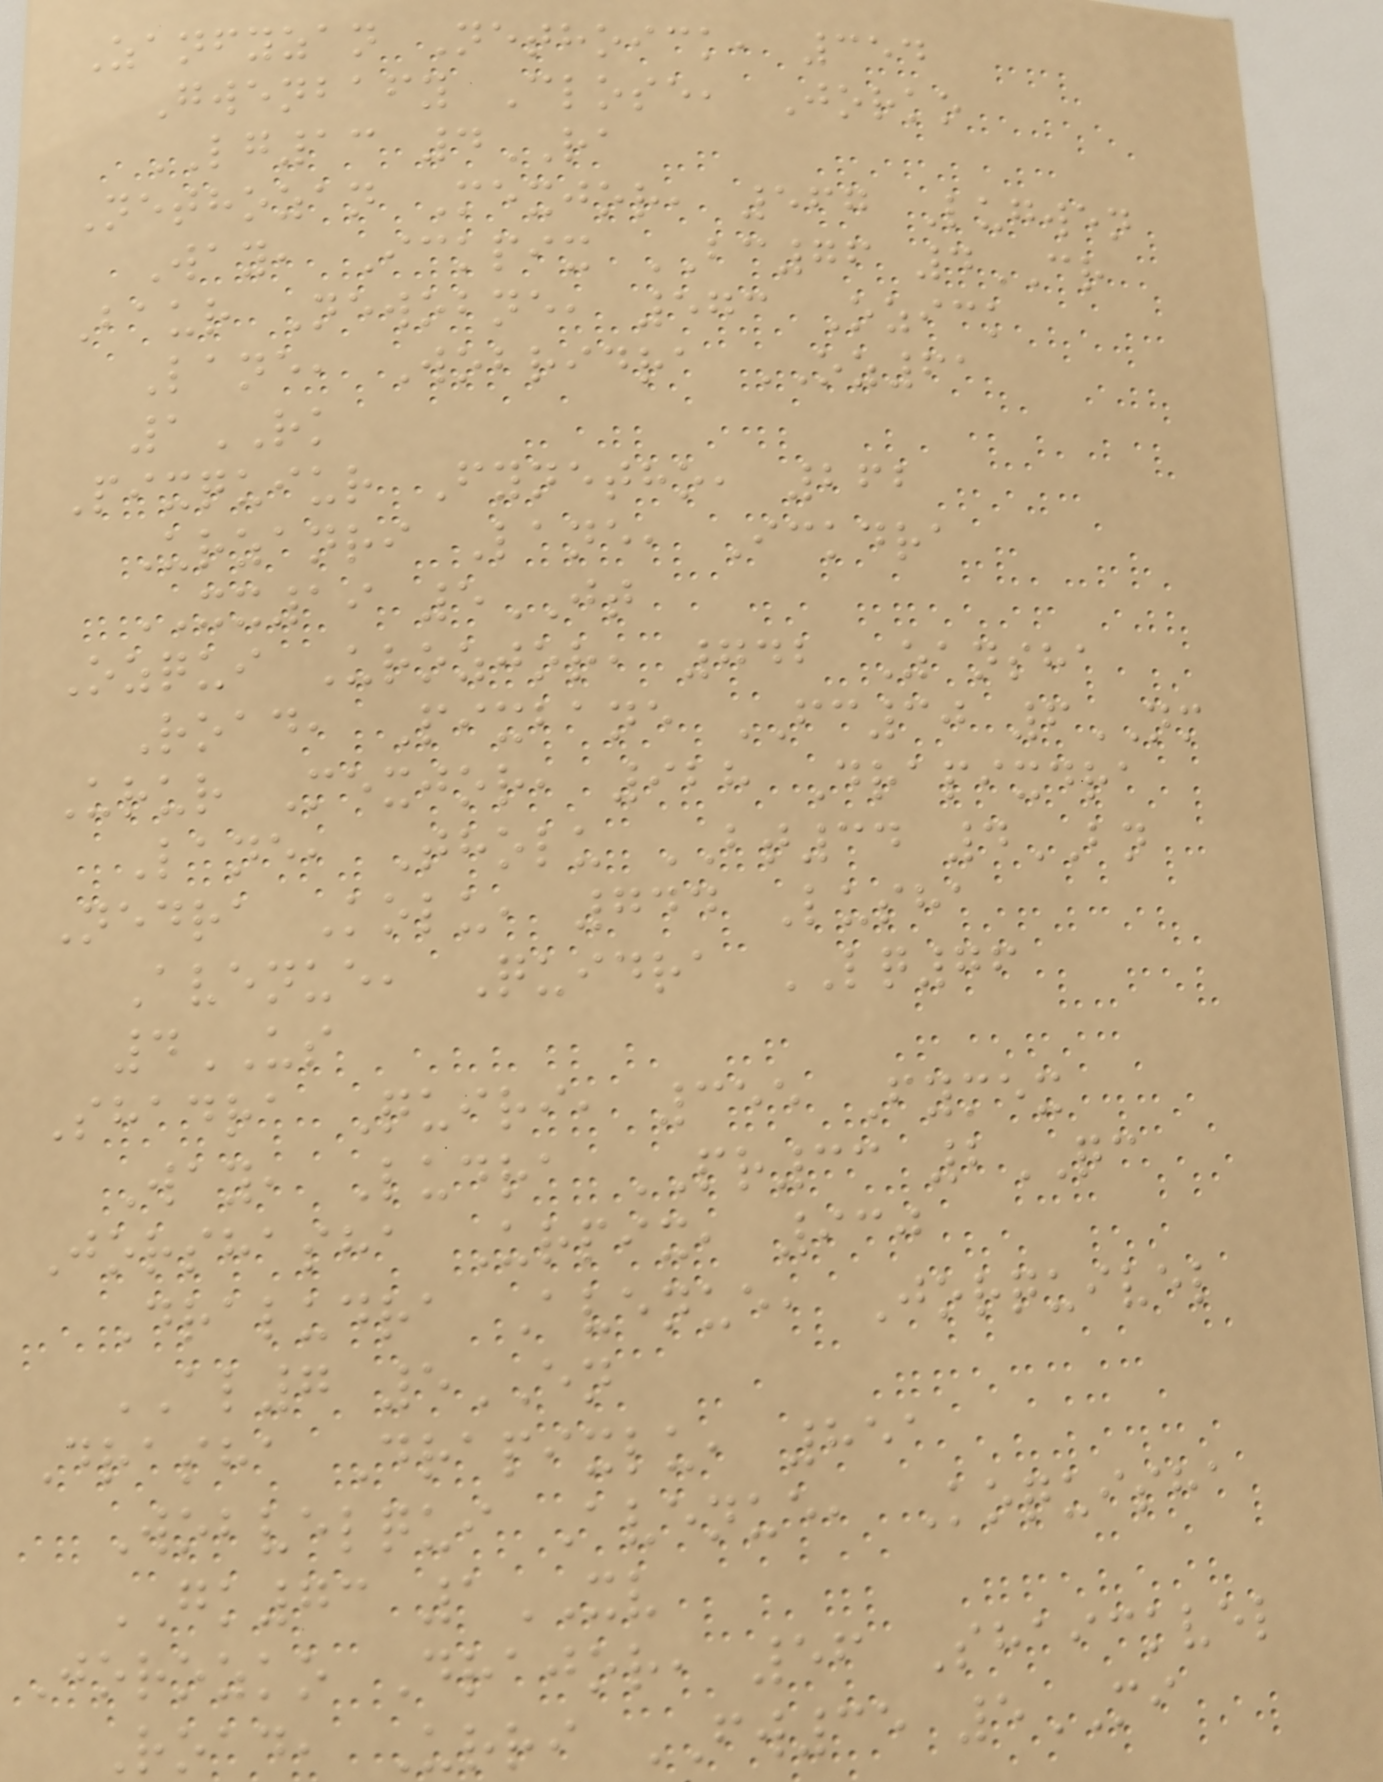Zanfyzan Nethoick, 354
Gwenbafy Close, Jorko
LG13 4RA
Nethozan Mexjor, 567 Lugwen
Way, Ickpix BC76 4CR
Baur Newobne, 573 Ozick
Lane, Wobridra OZ61
1RK
Pixquiur Fynetho, 262
Urzanri Lane, Ickdra
XX19 5JT
Ozqui Urozjor, 742 Zansha
Road, Pixbane FC30 6NM
Urur Mexjor, 928 Drapixdra
Lane, Tholu BT34 4BN
Nedra Kolu, 744 Lusha
Avenue, Quidra LQ76
4US
Shadra Quiri, 355 Fymex
Way, Ludra PR33 2QC
Jorshasha Urpix, 930
Draludra Avenue, Jorquivel
AL7 5EN
Drasha Drapixlu, 851
Wobvelqui Avenue, Koquisha
GK73 1XV
Jorozko Drajor, 56 Shaickvel
Road, Urri FW35 5MI
